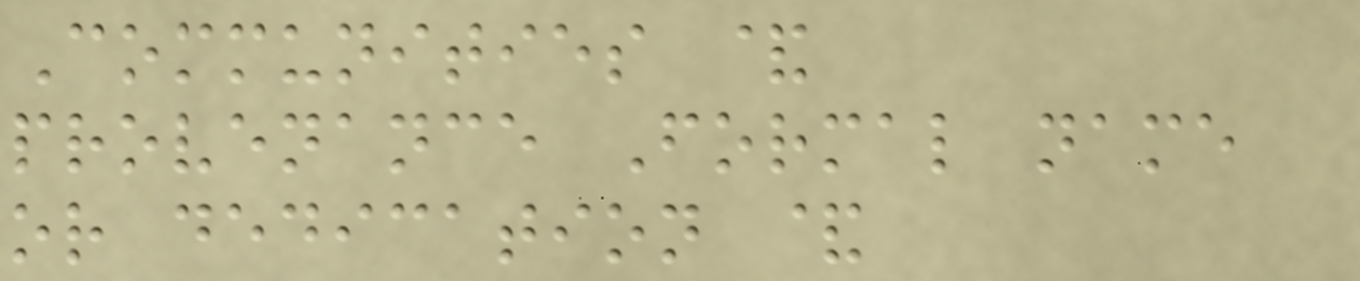Communities &
provenance Formal name
or dedication &
